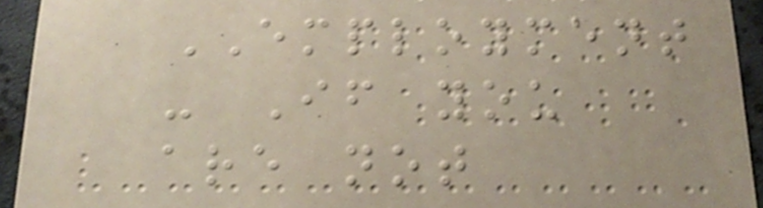EMPLOYMENT
- If you
are not
